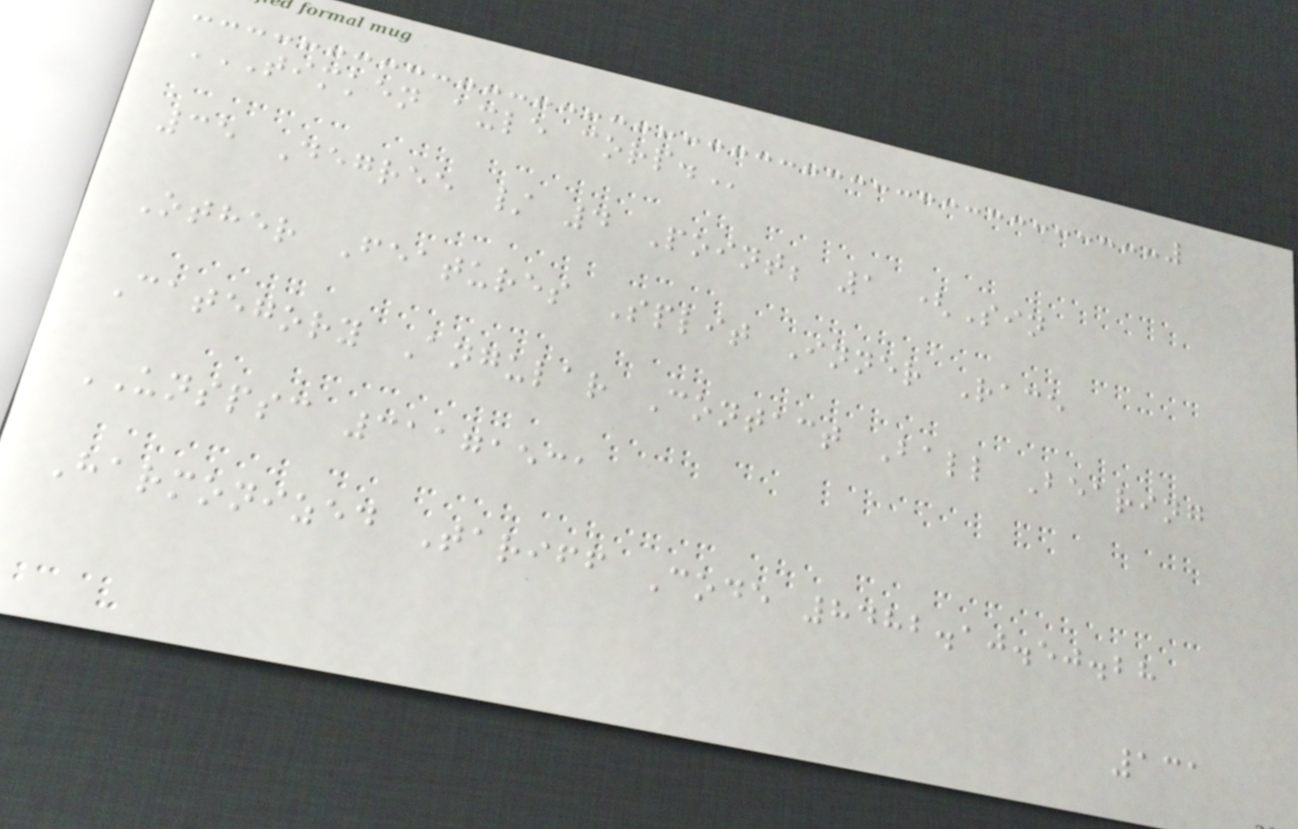TIMKEN AXLE CORP.
35 Degree / 4 Point; 1 (Sin
Other Features Split Inner Race
Category Angular Contact Ball Bearing
UNSPSC 31171531
Harmonized Tariff Code 8482.10.50.28
131
